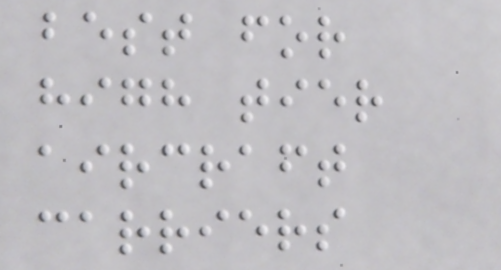best for
high tier
aircraft
carriers
